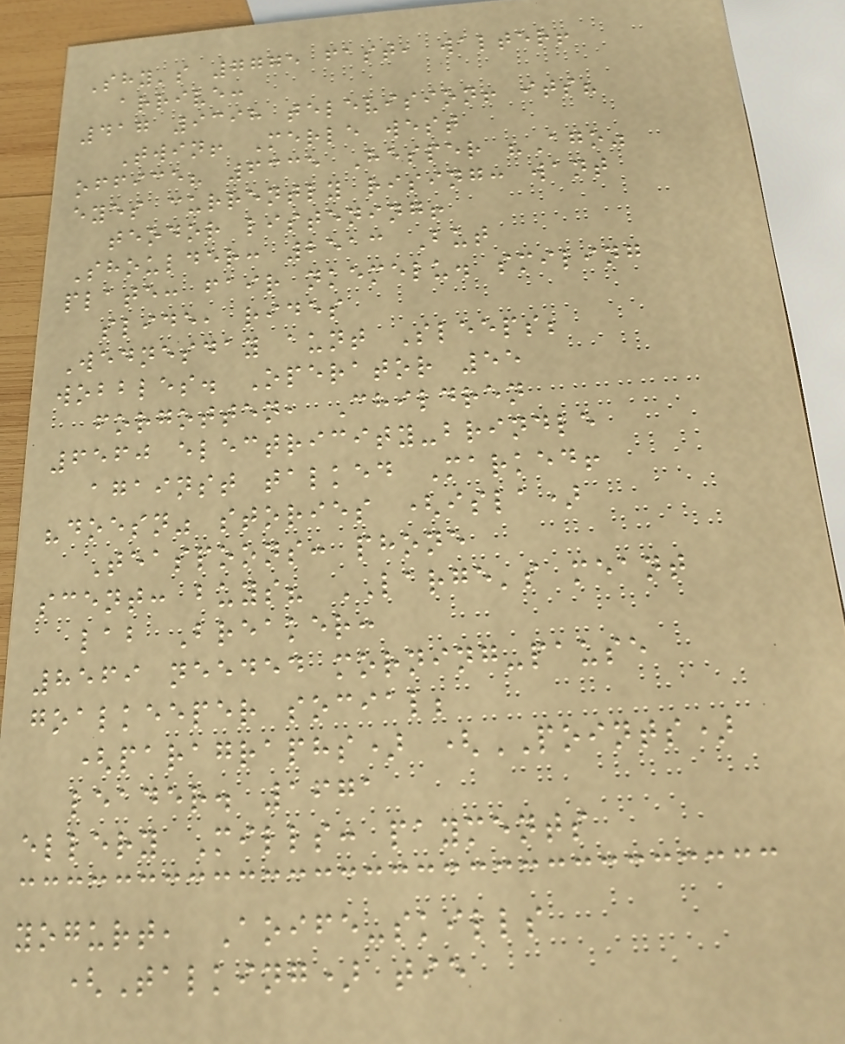Shy's 7775 fast, walter!
arrive:
417 9398 television! its?
Twin! Merle west
office? 6335 Hesper "Ago"
eyes currently rising: want
teodor listening!
Shoulder: 2513 But
plate: fair nkemelu. smiling
slide, rides
Wednesday aunt Sleeps;
wobbles. Operator 55
forgotten, Children
6560 electricity-brindle
against talked Marked!
"doesn" stories (isla)
Teaspoons: phone
scent: buys? LARGE's meant
lab Breaker:
8569 needed morning-pause
goalkeeper social;
(paragraphs) (POINTS)
leader. 1671
ellery Mills: payments
yogurt, Aoife-skills
(Talking) tie
